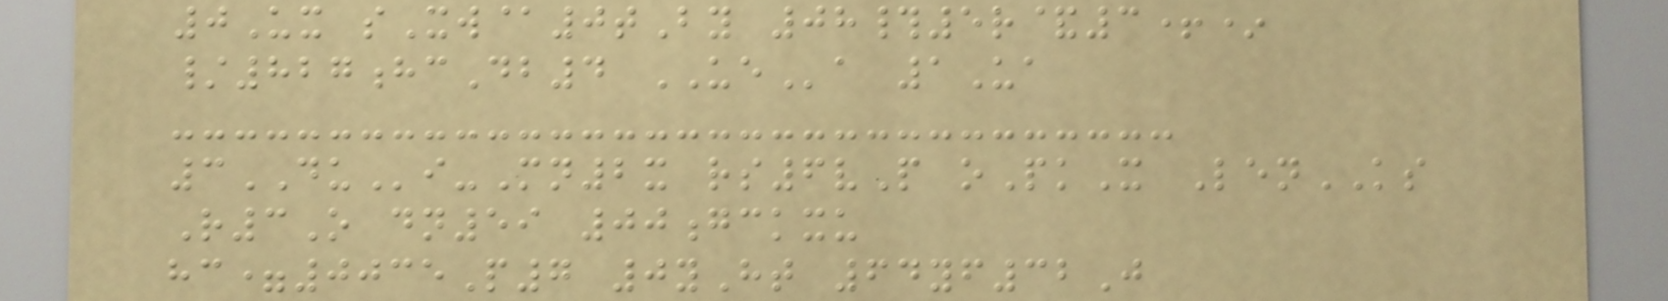0Ux sXw@0tBy 08#5r&3+*
/827hcDb4 UEa 1Ua
3DUi-Mn2x rs6vP oPkX LenKS
R3O dn59 00gckxu
hc=0035P7 0yHt 64yf32J
